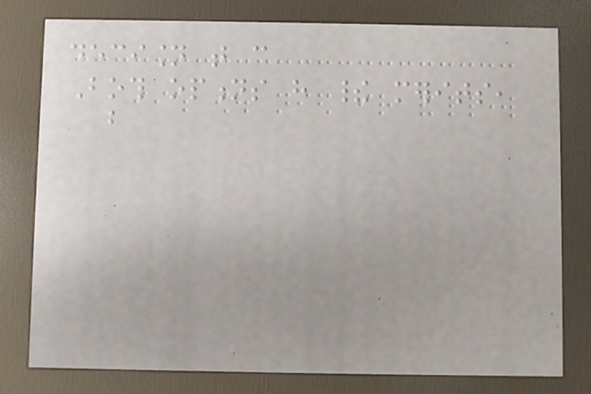decision that can
Both options have their merits,
but
